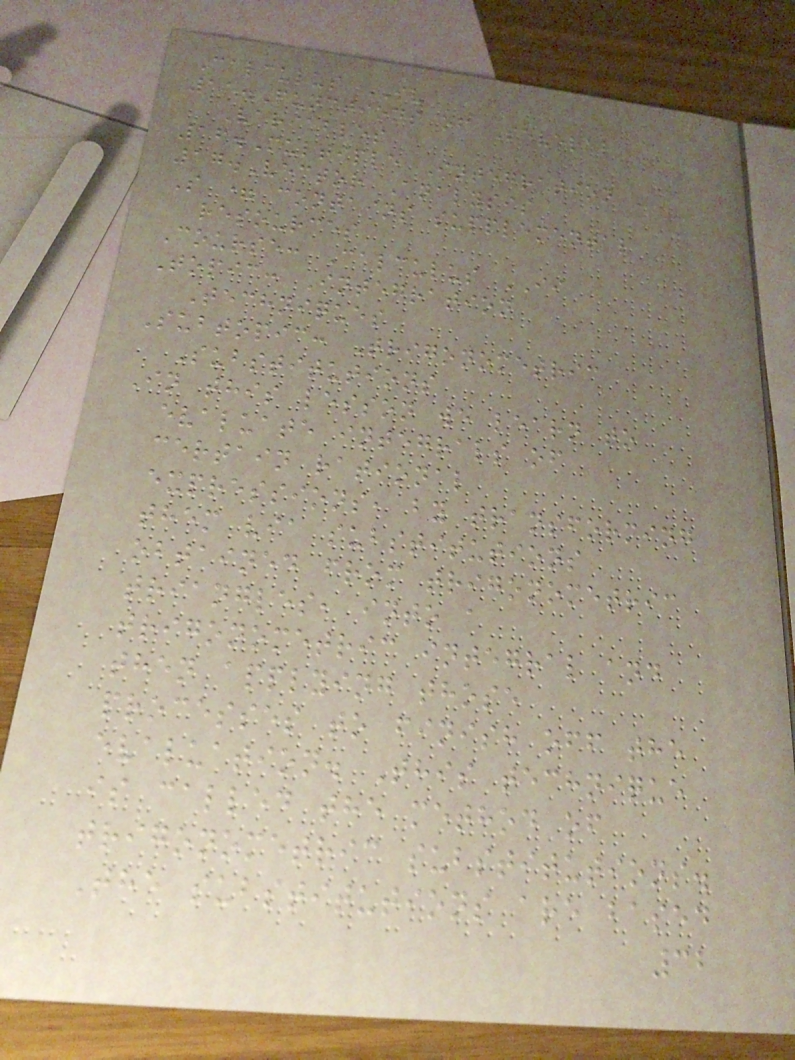Calculus IV
15.Functions of Several
Variables
16.Multiple Integration
17.Vector Analysis
S = contains supplemental
resources
Course: Calculus II
Topic: Integration
Techniques
Subtopic: Trigonometric
Substitutions
In this lesson we learn to
evaluate integrals of
certain rational
expressions, by transforming
them via substitutions
obtained from trigonometric
triangles, into a
trigonometric integral and
then applying those
processes to finish off the
evaluation. This technique
is called the method of
trigonometric substitutions.
The substitutions are based
32
